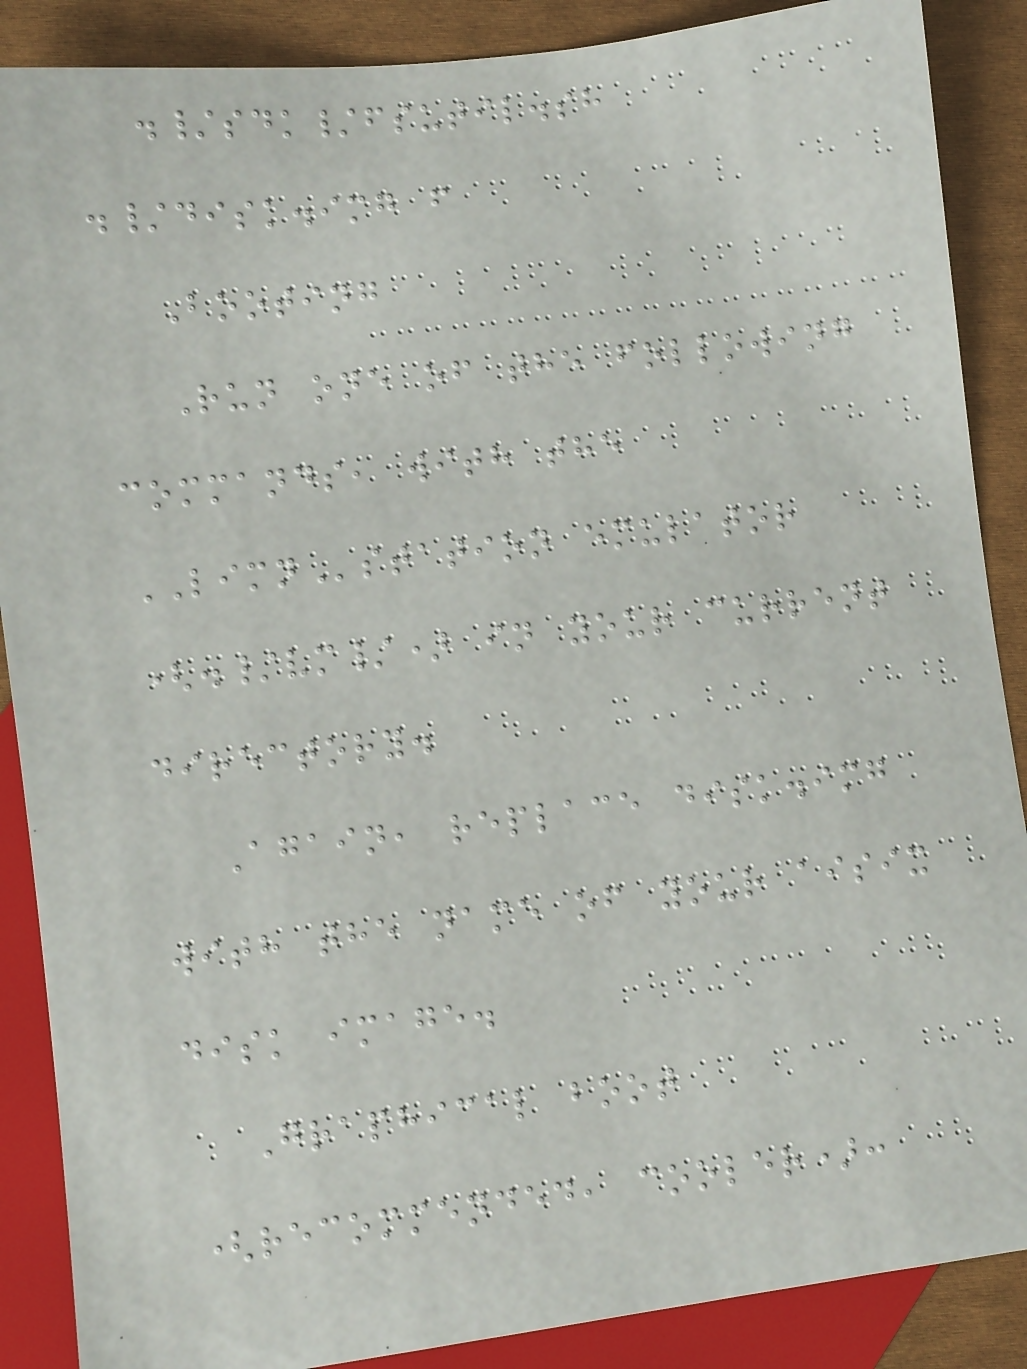./sdk/fsutil.sh
./disk.img f
Booting
Run one of the following
commands, with the
LIMNstation emulator
(./vm/) in your current
directory.
Again, replace disk.img
with the name of your aisix
disk image.
Graphical boot
(recommended, cooler):
